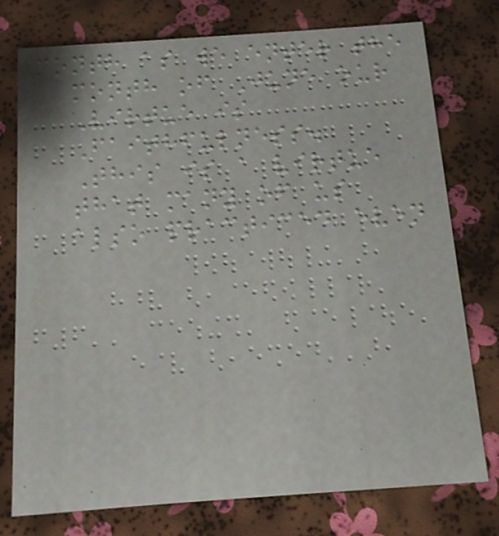month as we enter the
month of June our
Virtue is
Faithfulness.
This is a virtue
that many of us
also practiced even
